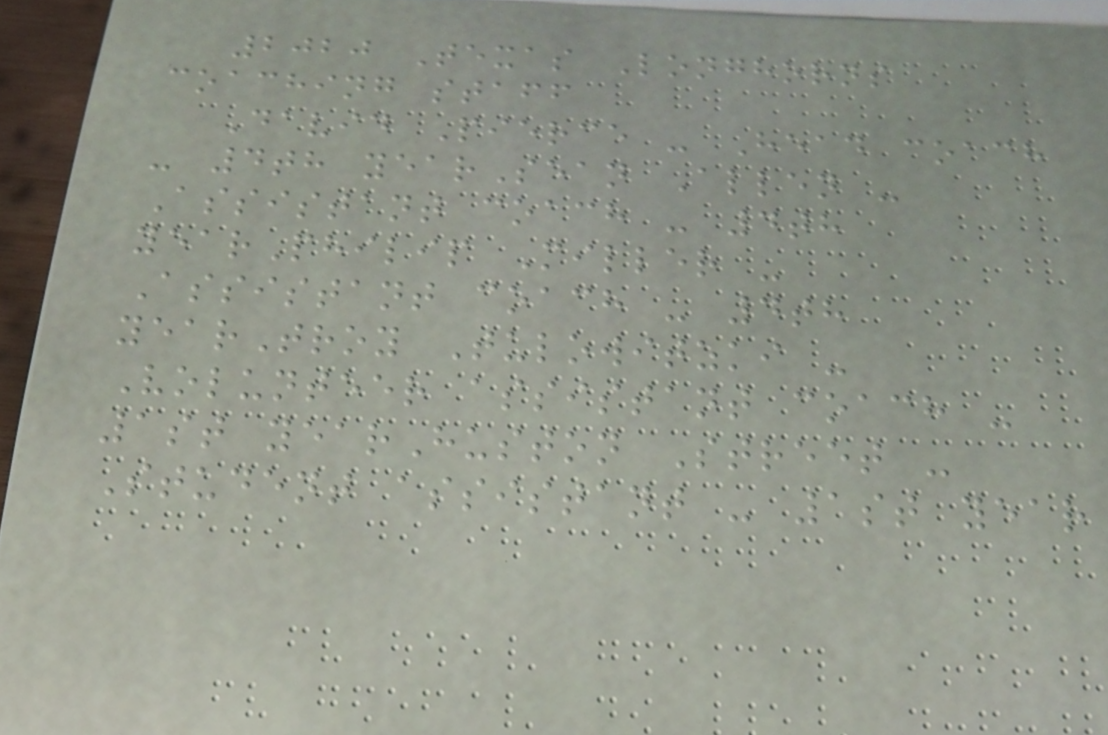2020 Texas Longhorns
coaching staff
David Pierce - Head coach
- 4th yearSean Allen -
Assistant coach - 4th
yearPhilip Miller -
Assistant coach - 4th
yearTroy Tulowitzki -
Volunteer assistant coach -
1st yearHuston Street -
Student assistant - 1st year
